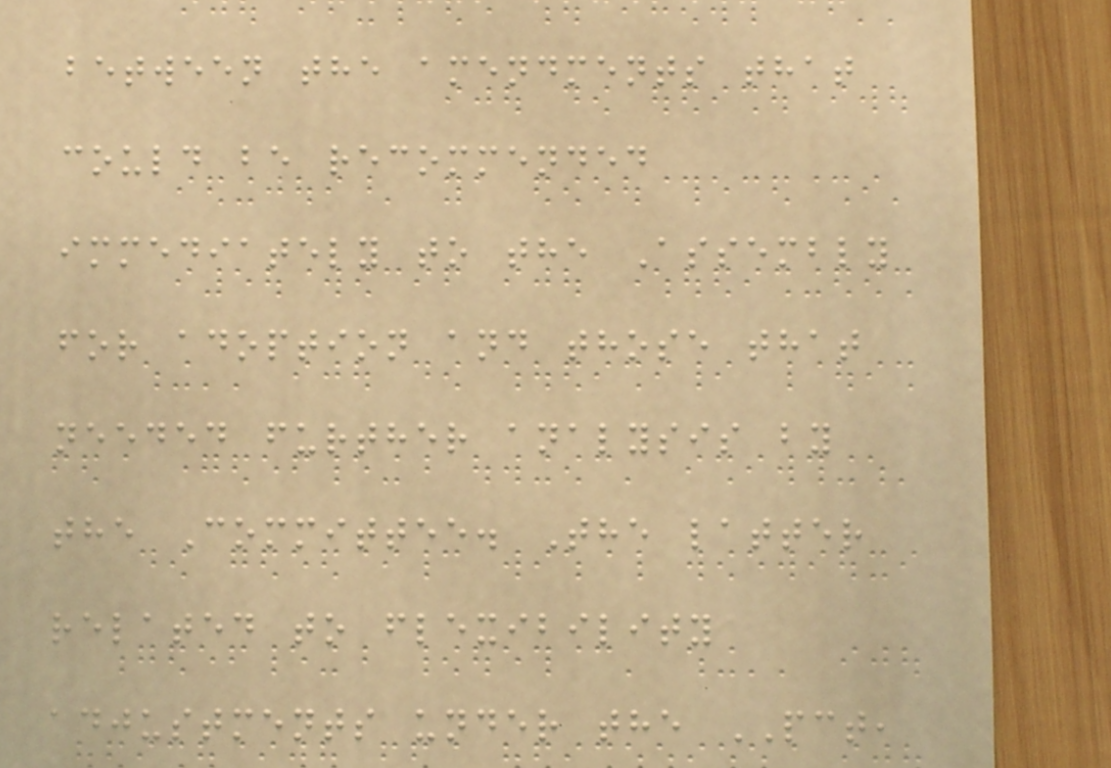between the amendments that
could be recommended
immediately to the Assembly
for adoption and those that
needed further analysis by
the Committee. The latter
related to flexibility
adjustments under the PCT,
